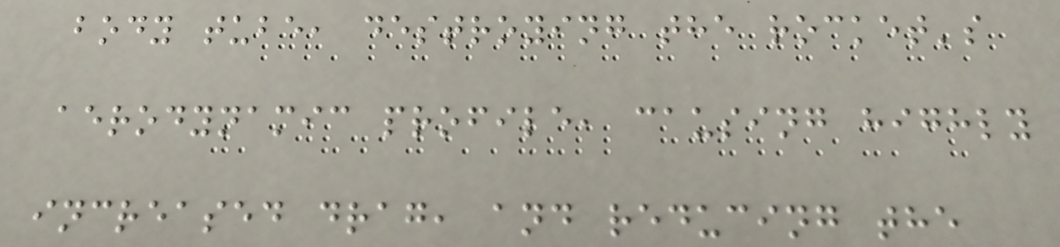body tube, destroying the rocket's
aerodynamic profile, causing highly
increased drag, and reducing the
